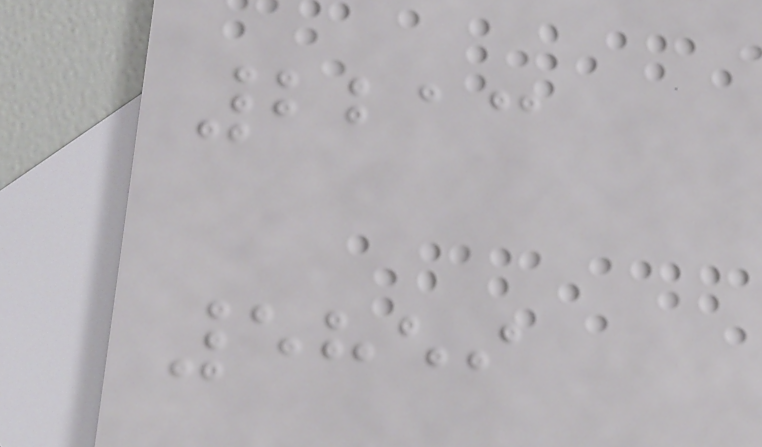2213
5859
